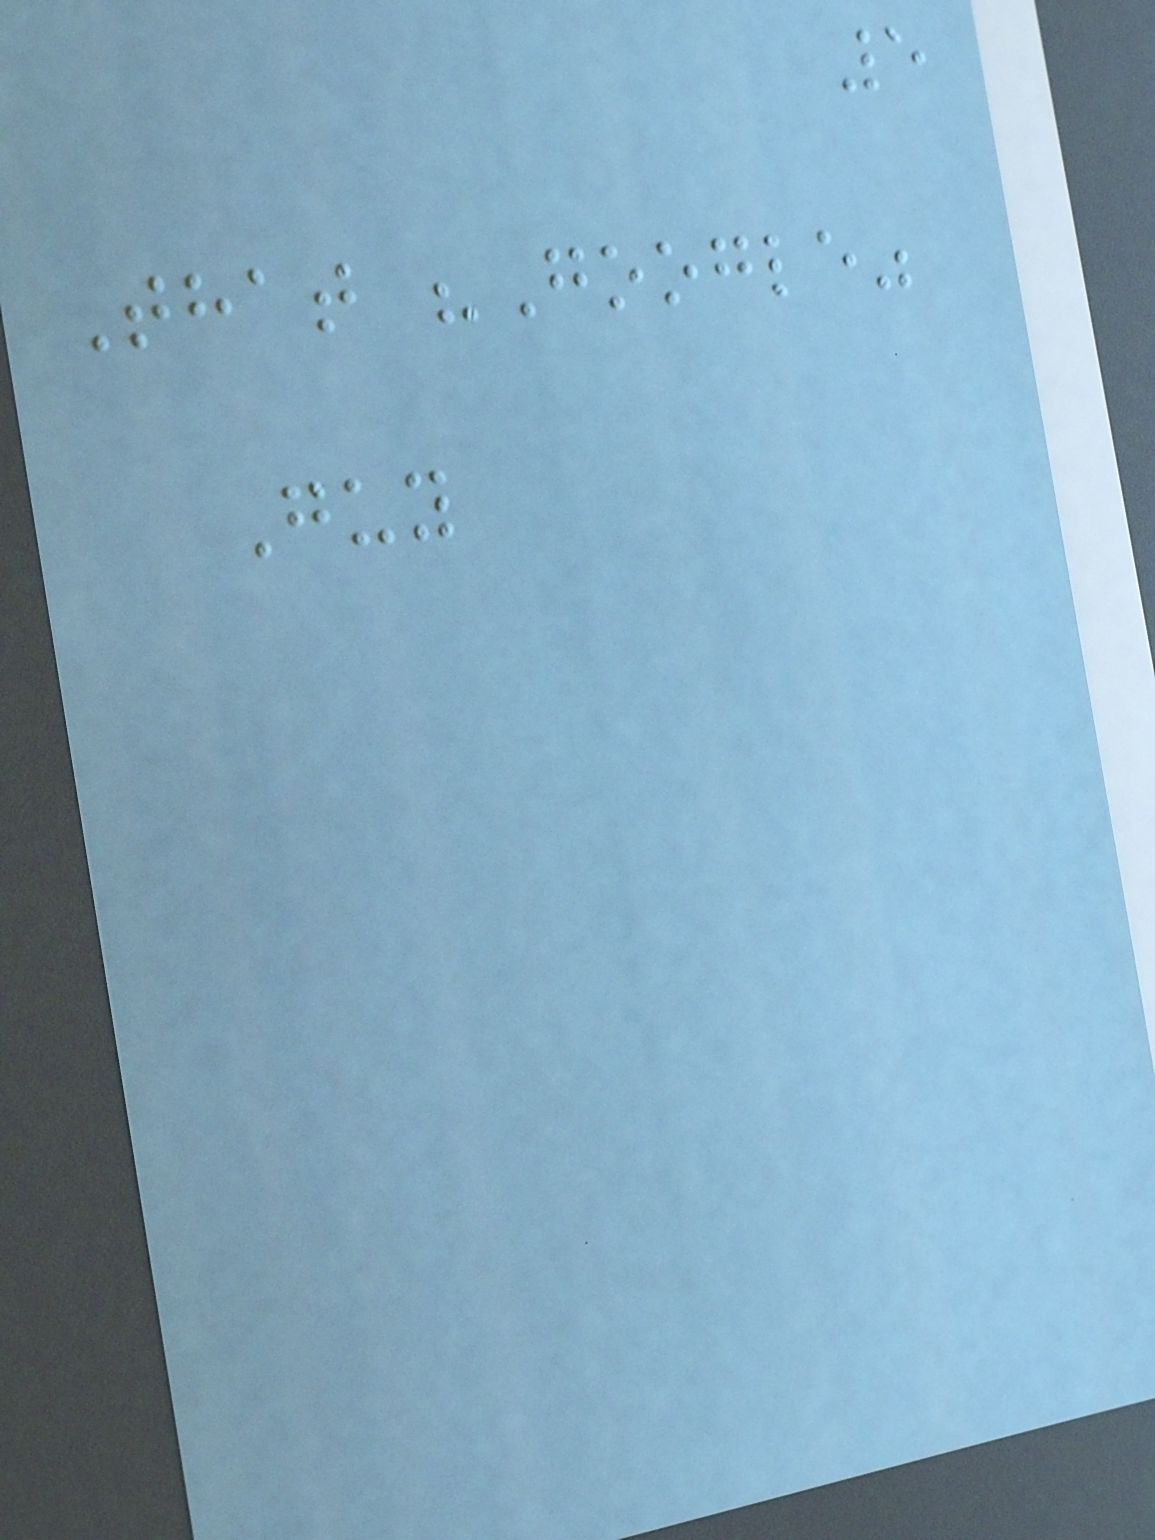5
That "Google"
Guy
